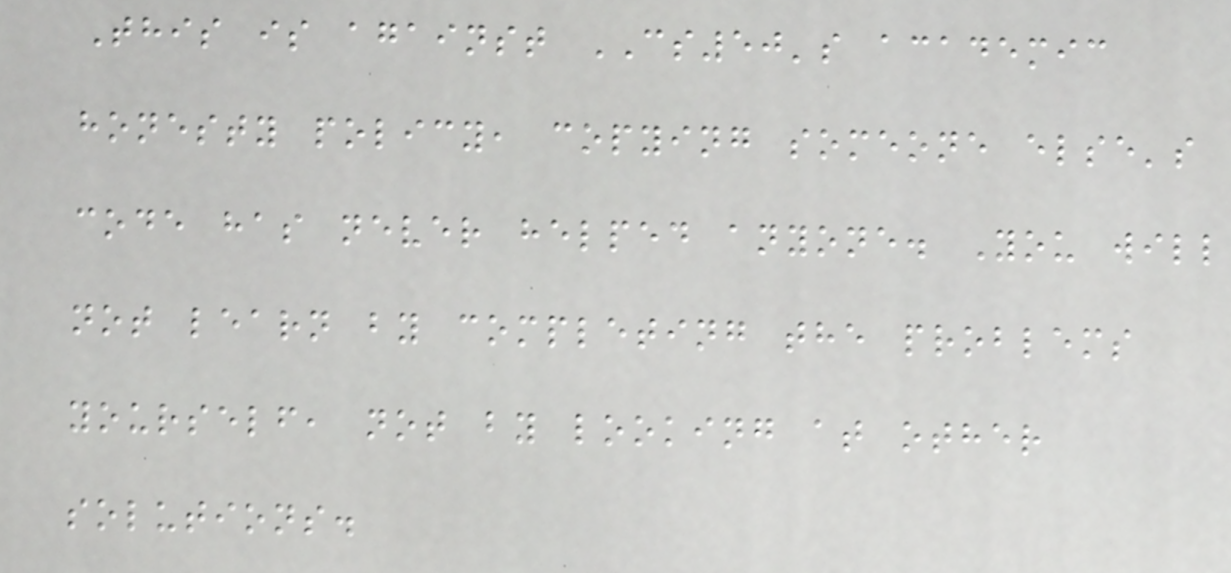This is against CS50's academic
honesty policy, copying someone else's
code has never helped anyone. You will
not learn by completing the problems
yourself, not by looking at other
solutions.
